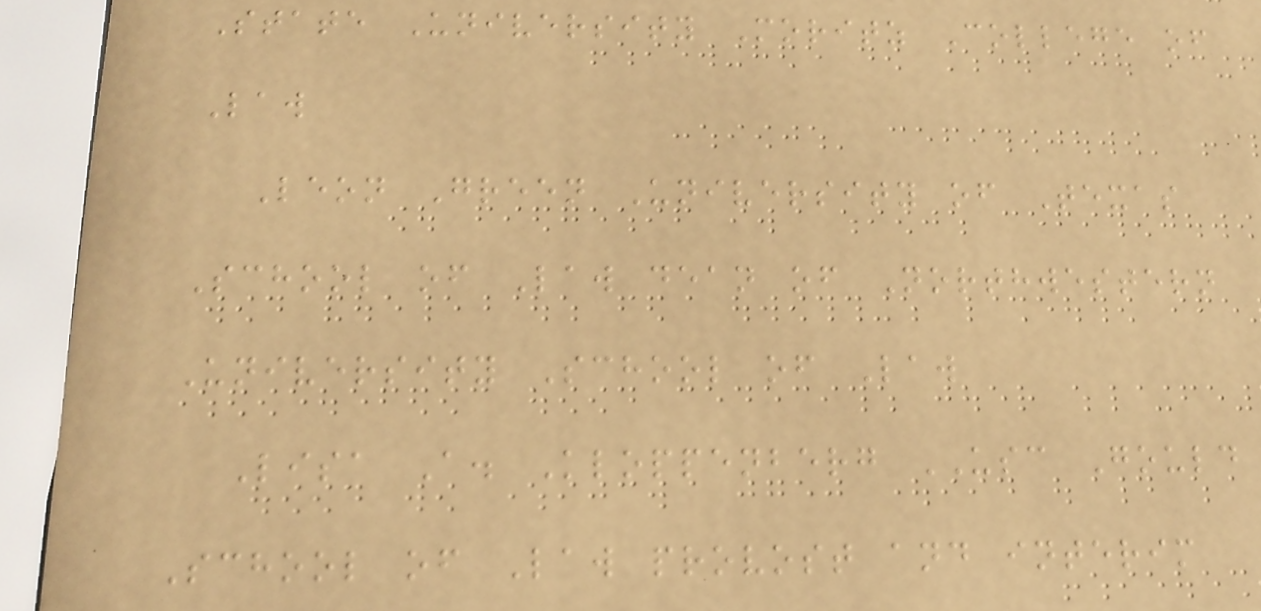State University Moritz College of
Law
Leon Green University of Texas
School of Law dean of Northwestern
University School of Law
Lisa A. Kloppenberg USC Gould
School of Law provost and interim
